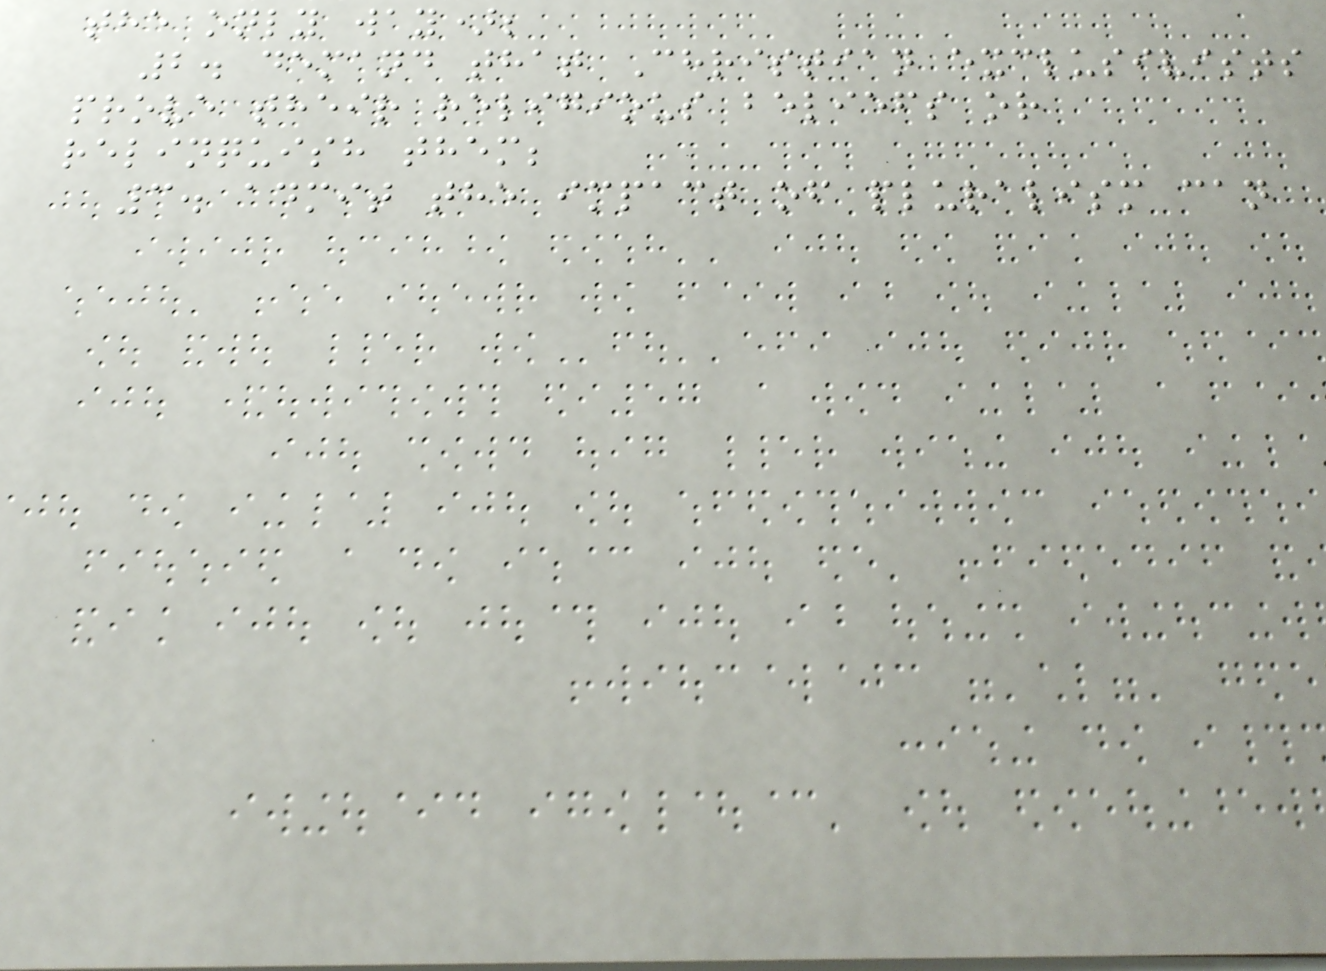the only way);
2. demand that Christian exclusivists
prove their religious beliefs or
relinquish them;
3. admit the impact of pluralism can
